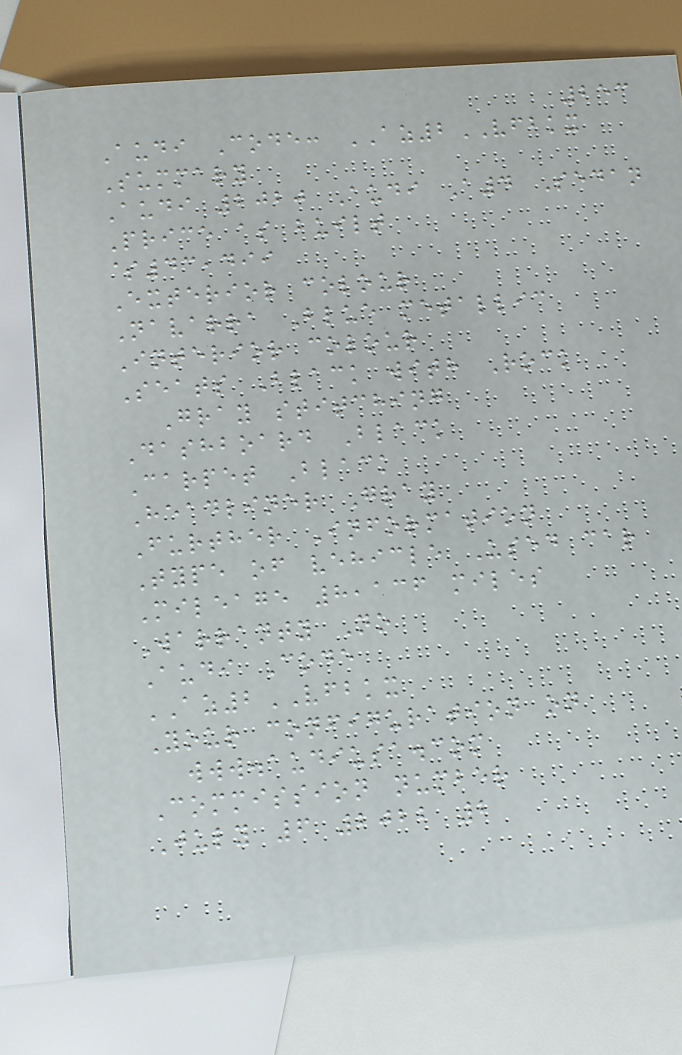253
Audi Code: AZ2VFBKX
Summary
Audi 2020 Audi A4 Sedan
Price as built
$43,499
Exterior colour
Navarra Blue metallic
Interior colour
Seats Black with Rock
Gray stitching
Dashboard Black
Carpet Black
Headliner Gray
Further Information
Type of vehicle Used car
Mileage 8,136 miles
Warranty No
Audi Code
AZ2VFBKX
Your configuration on
www.audiusa.com
Commission number
July 6 2022 2
